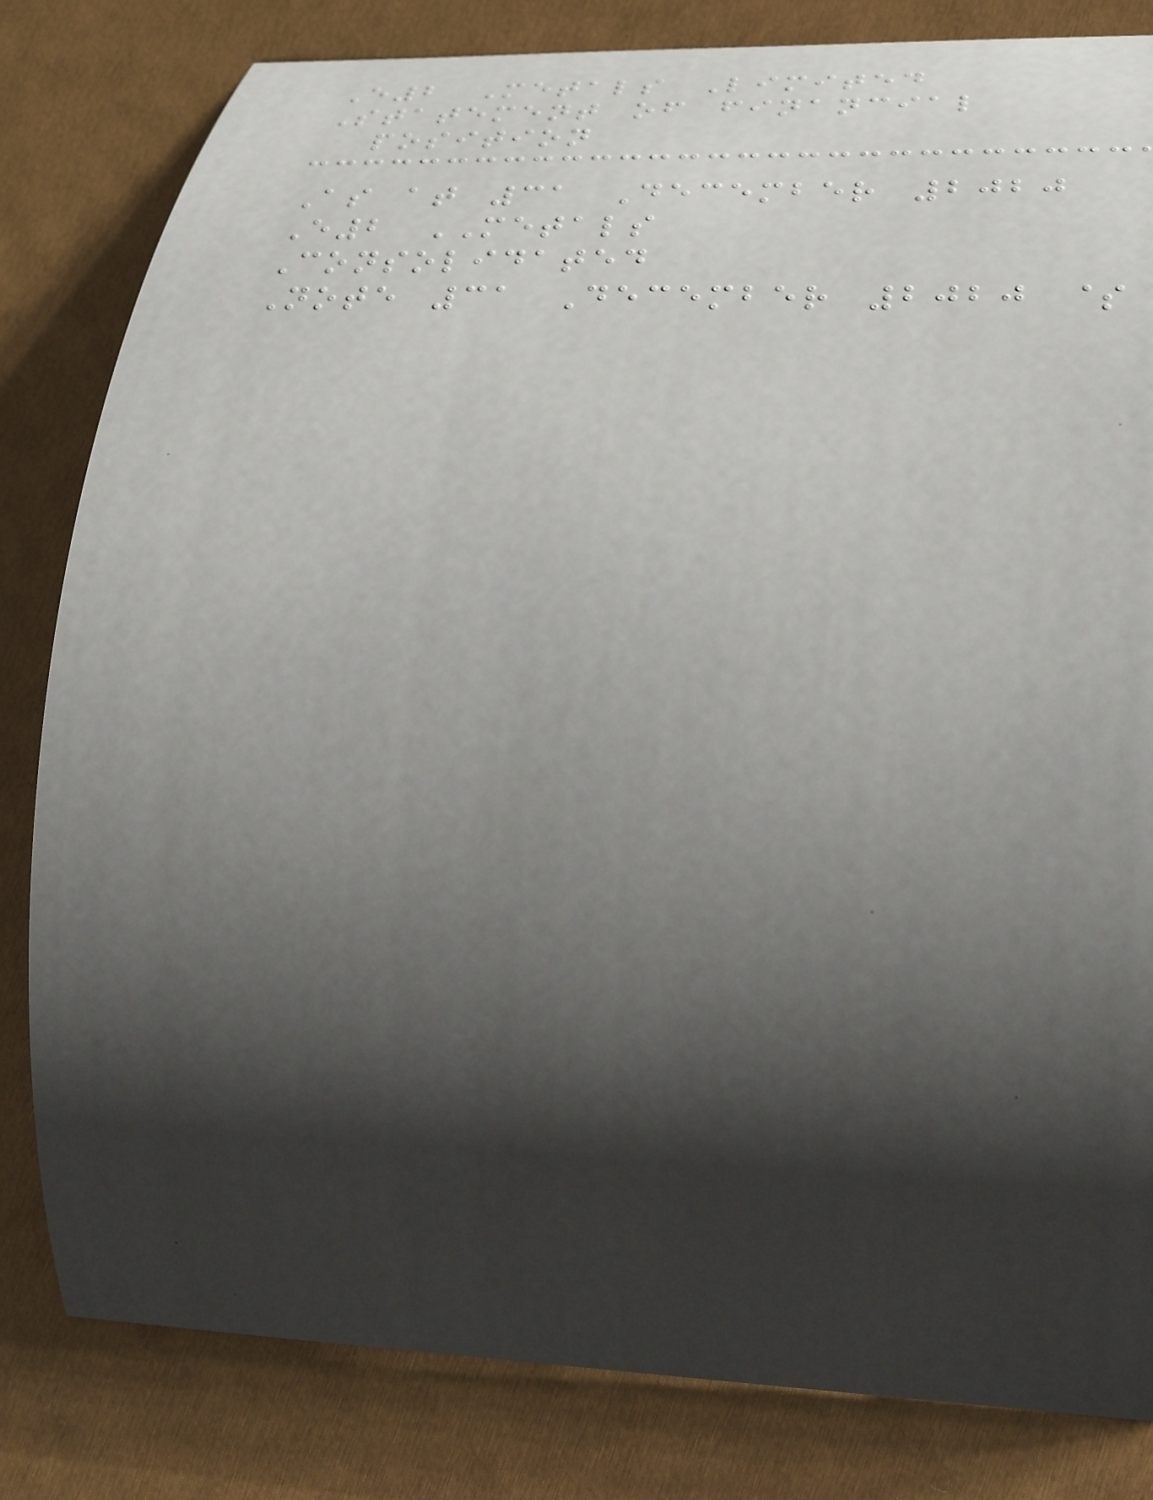E2 Metals Limited
Statement of financial
position
As at 31 December 2020
E2 METALS
Consolidated
Note 31 December 2020 $
